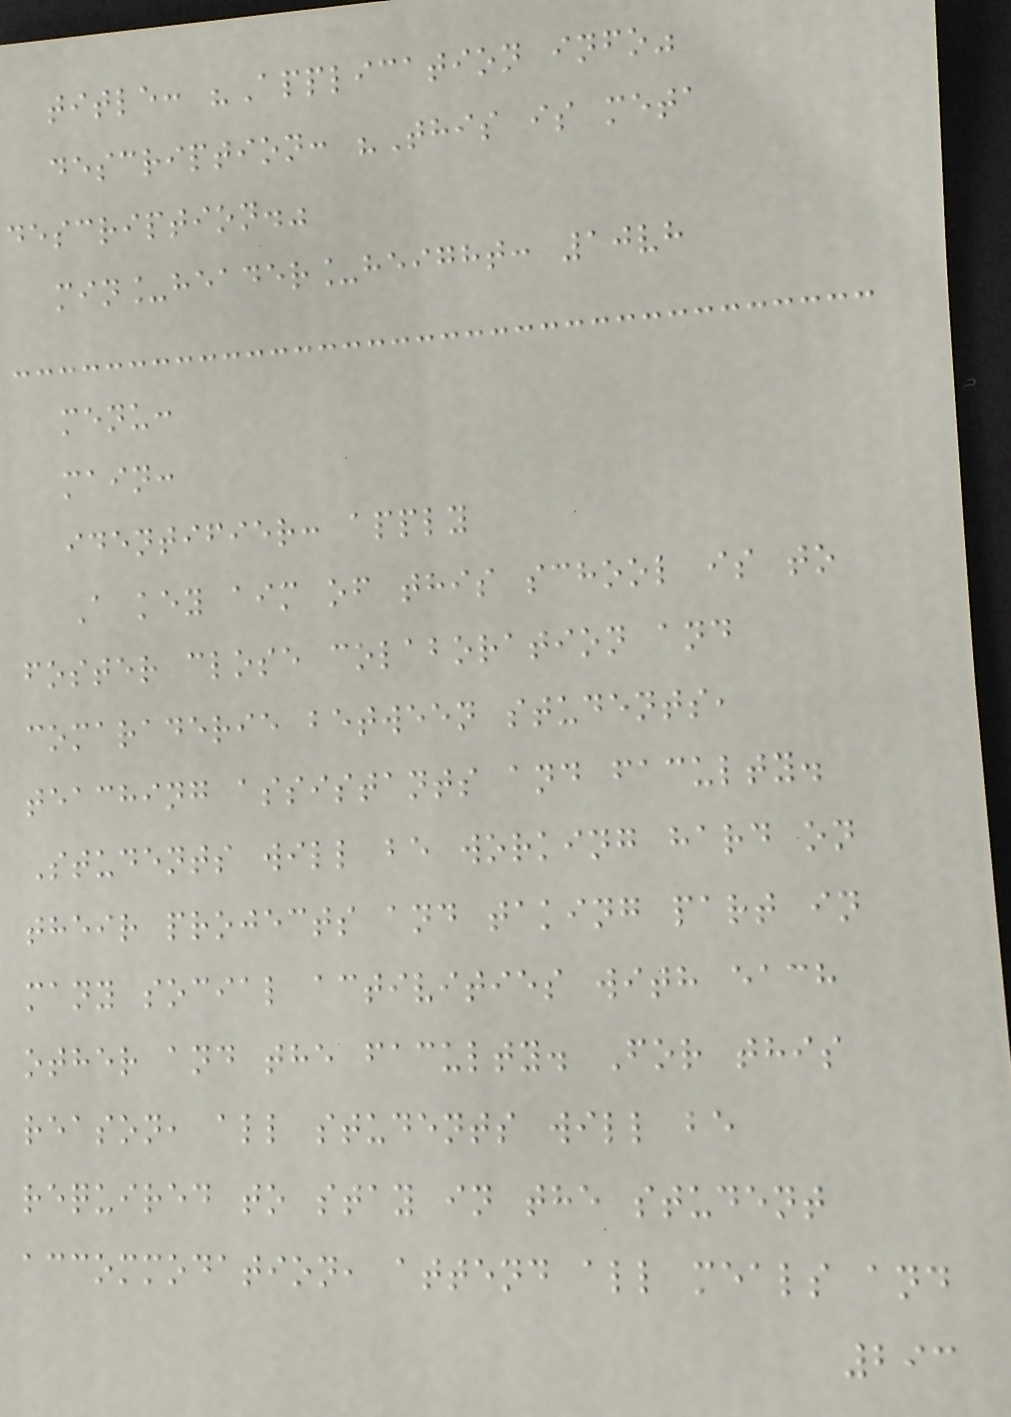title: "Application info"
description: "This is meta
description."
min_header_height: 10vh
menu:
main:
identifier: apply
A key aim of this school is to
foster close colaboration and
comaraderie between students,
teaching assistants and faculty.
Students will be working hard on
their projects and taking part in
many social activities with each
other and the faculty. For this
reason, all students will be
required to stay in the student
accommodation, attend all meals and
293
